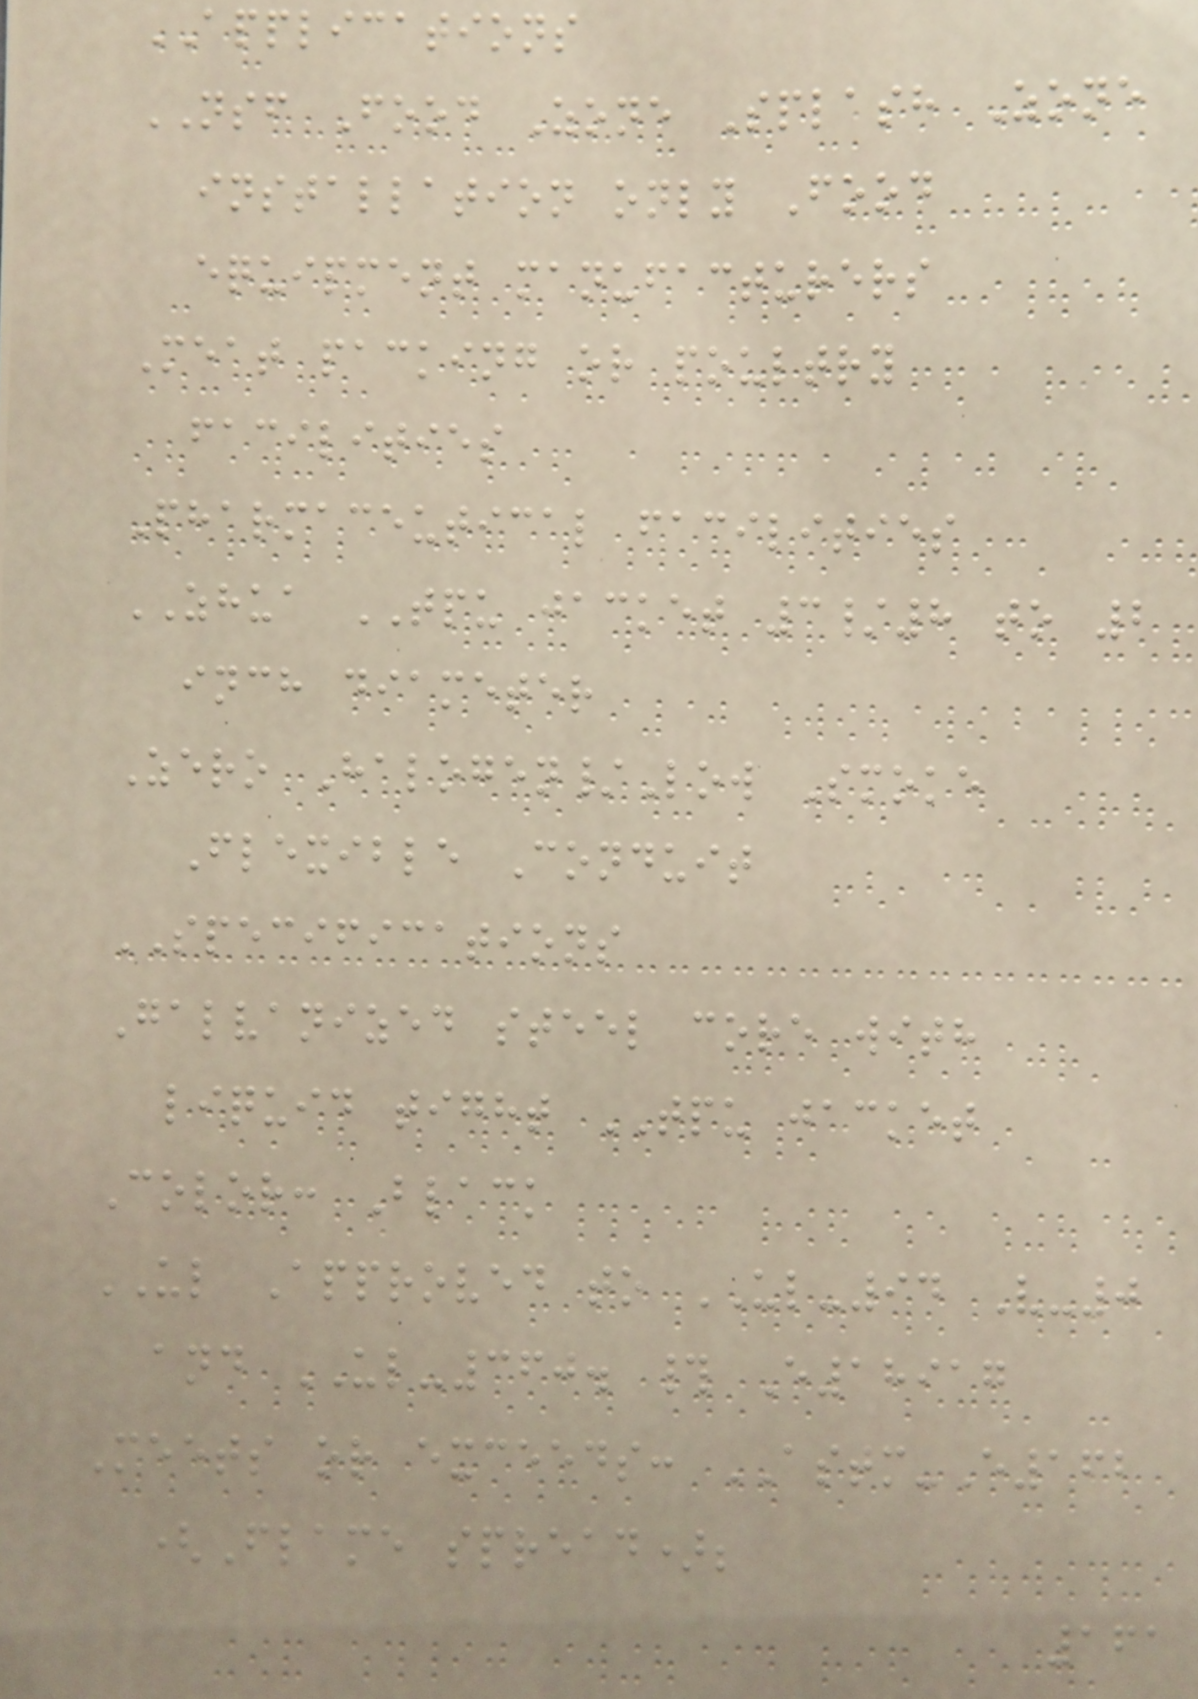APPLICATIONS
NSF Food Zone Splash Zone
installation only Food
equipment manufacturers
Meat packing or poultry
facilities
Pharmaceutical facilities
ZHUA TPU jacket 3/8 to 2
inch diameter
Zero Halogen/Low Smoke
Flexible Conduit
SPECIFICATIONS
Galvanized steel core with
liquid tight TPU jacket
Color: Black
UL Approved to UL-94 V-0
and UL-360. # E18917
Meets or exceeds: ASTM-E162
(Flame spread);
161
